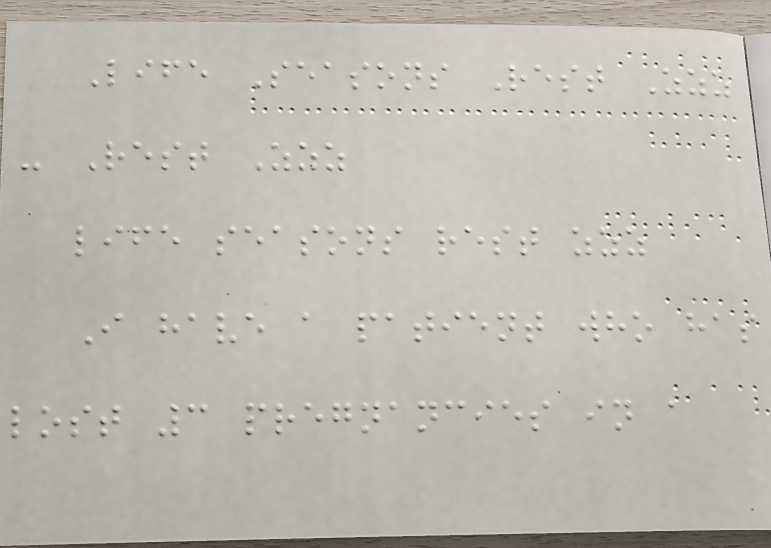Life Seasons Rest Zzz
- Rest Zzz
life seasons rest zzz
I have a patient who has
lost 3 pregnancies in a
